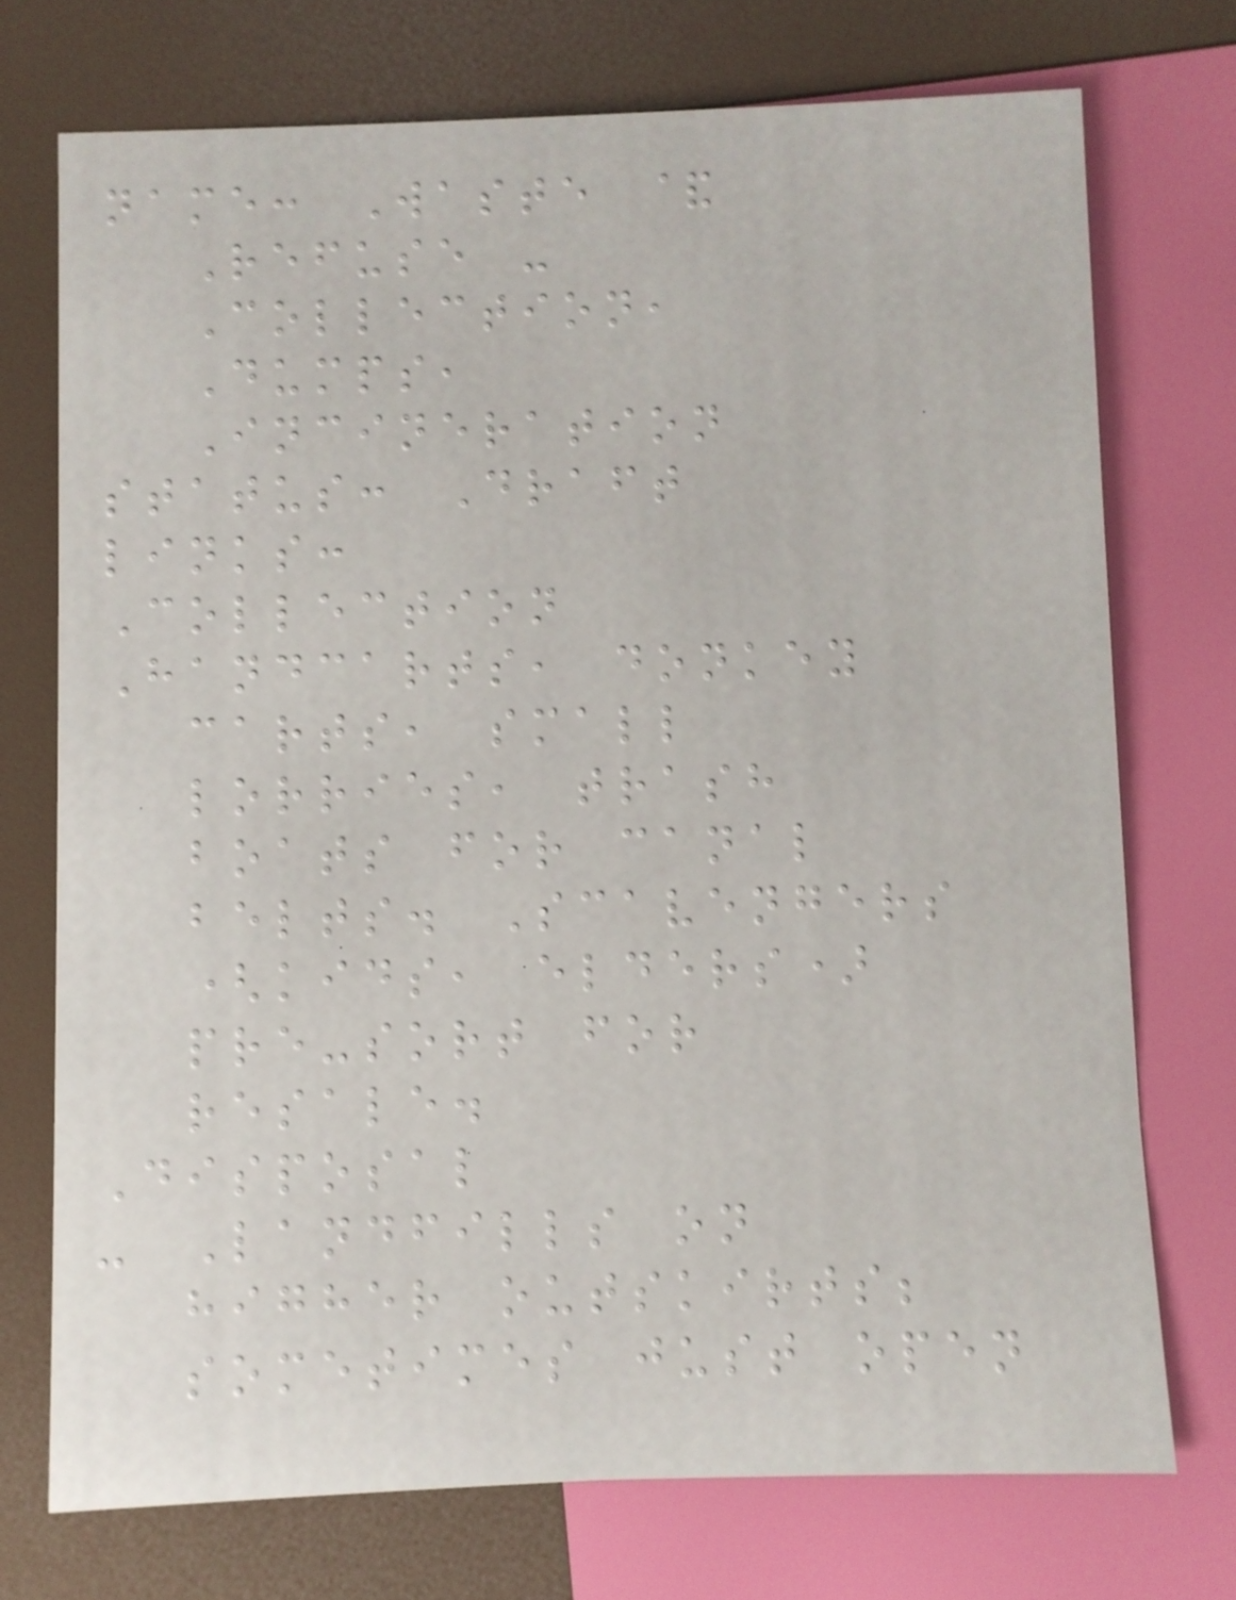name: Waste &
Refuse -
Collection,
Dumps,
Incineration
status: Draft
links:
Collection
Handcarts, donkey
carts, small
lorries, trash
boats for canal
belts. Scavengers
(kids, elders)
pre-sort for
resale.
Disposal
- Landfills on
higher outskirts;
sometimes just open
